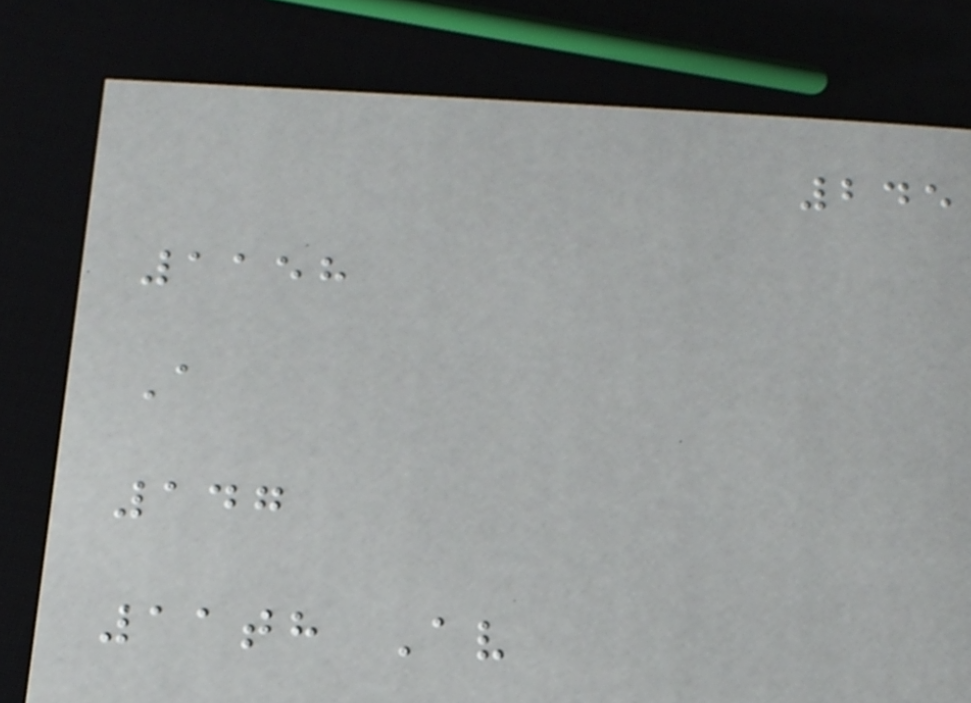245
1158
A
147
11th Av
